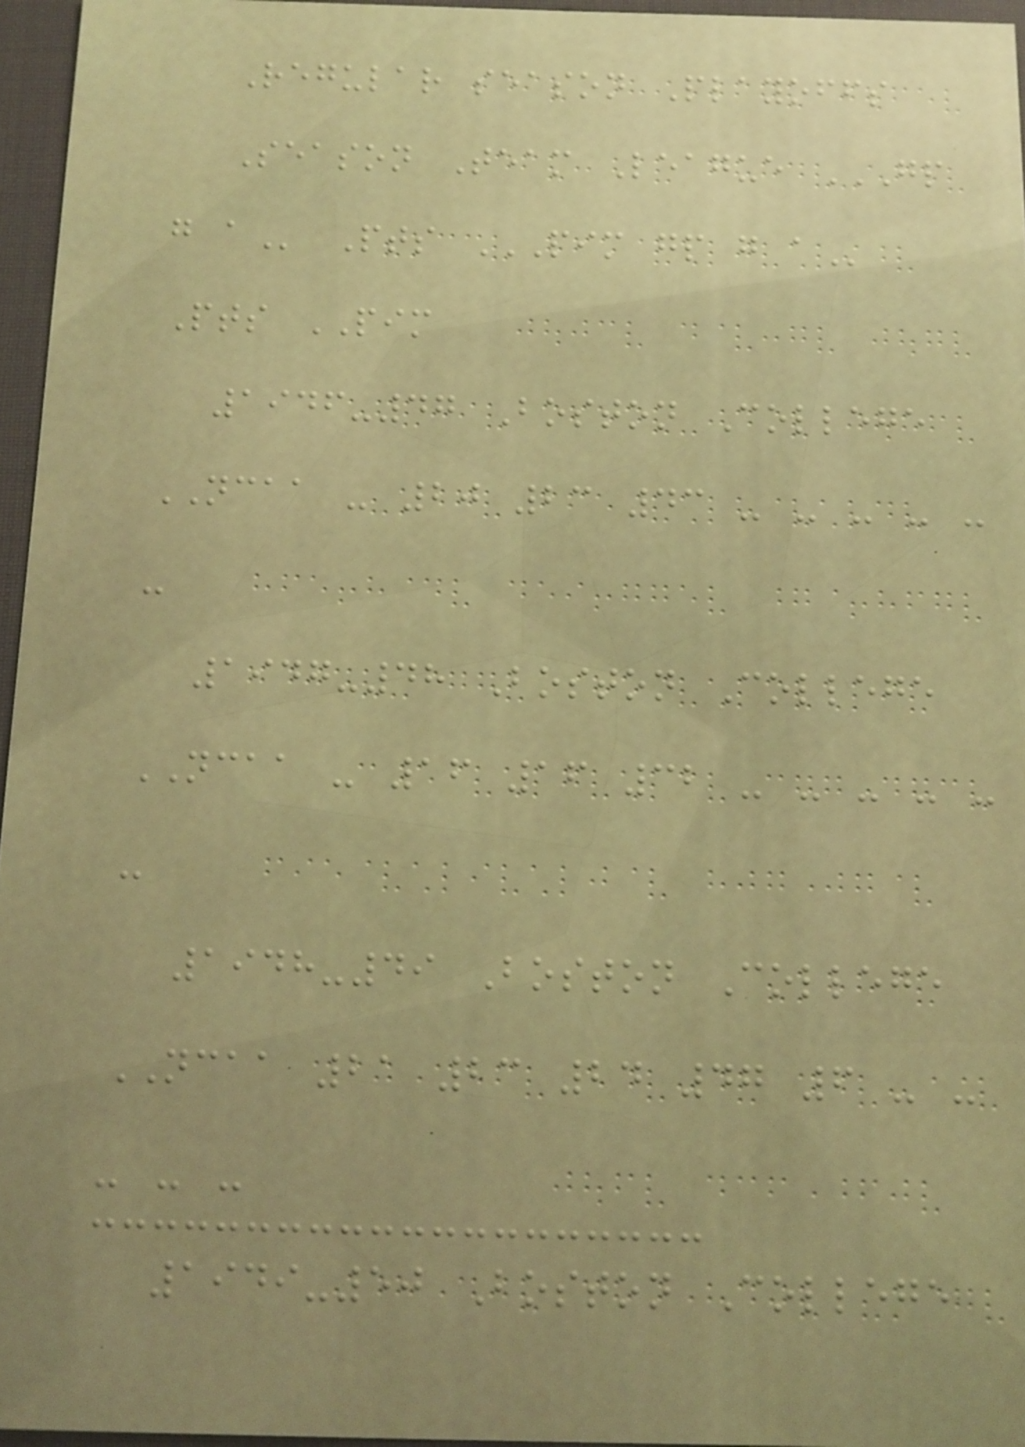Regular season Playoffs
Season Team League GP
G A Pts PIM GP G A
Pts PIM
1946-47 Boston College
NCAA - 20 23 43 - - - - -
-
1947-48 Boston College
NCAA - 16 16 32 - - - - -
-
1948-49 Boston College
NCAA 21 23 24 47 6 - -
- - -
1949-50 Boston College
